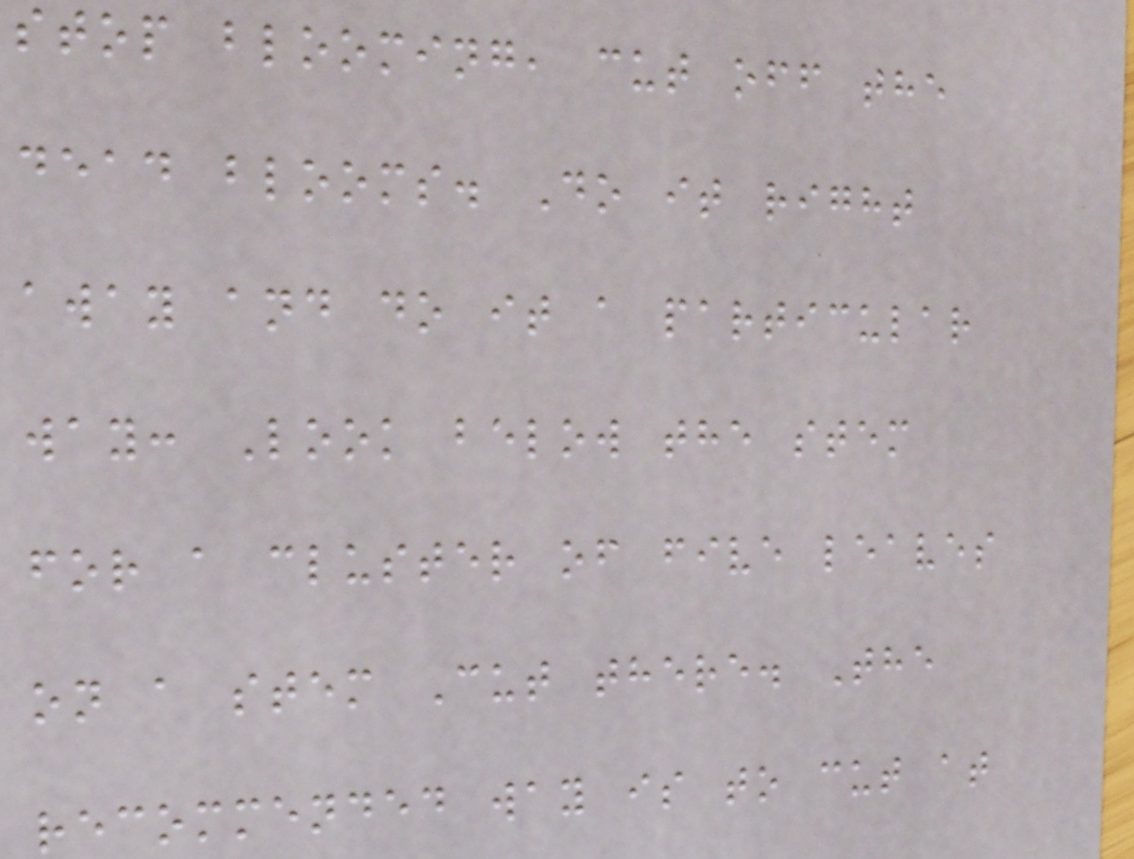stop blooming, cut off the
dead blooms. Do it right
away and do it a particular
way: Look below the stem
for a cluster of five leaves
on a stem Cut there. The
recommended way is to cut at
